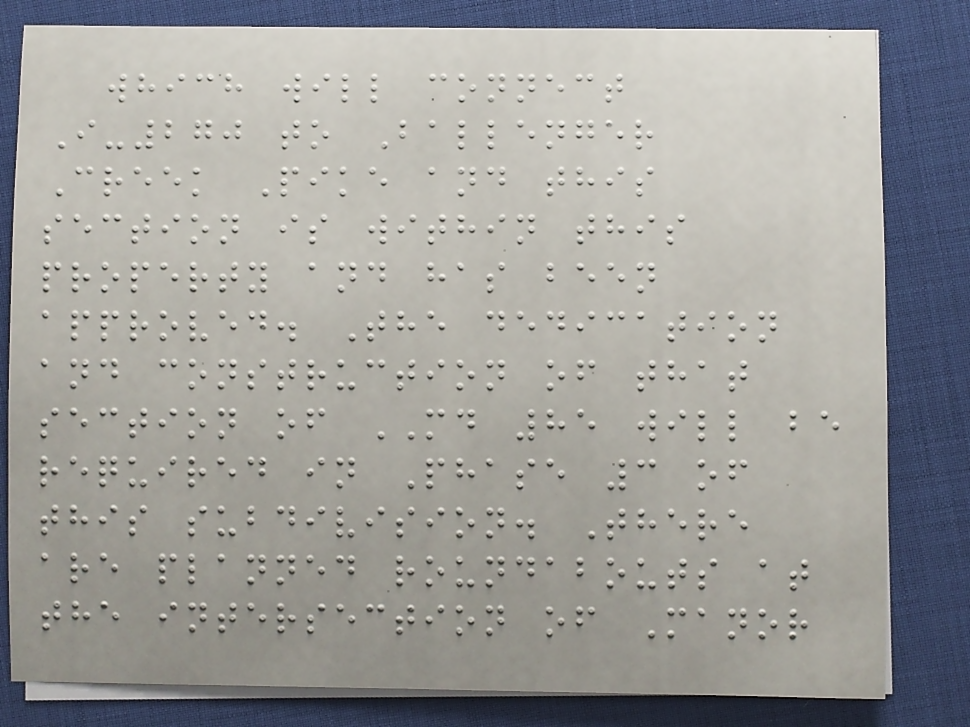which will connect
I-270 to Ballenger
Creek Pike and this
section is within this
property and has been
approved. The dedication
and construction of that
section of MD 85 will be
required in Phase 3 of
this subdivision. There
are planned roundabouts at
the intersection of Manor
